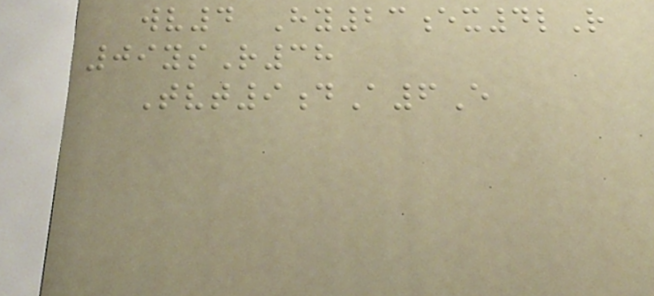wv4 Hy23ex4lR
09ysR38
Tvt9dA6E
